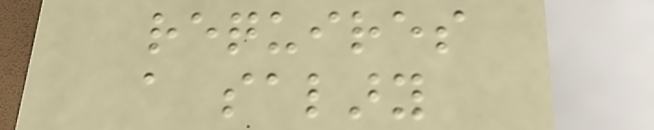requires
a salary
